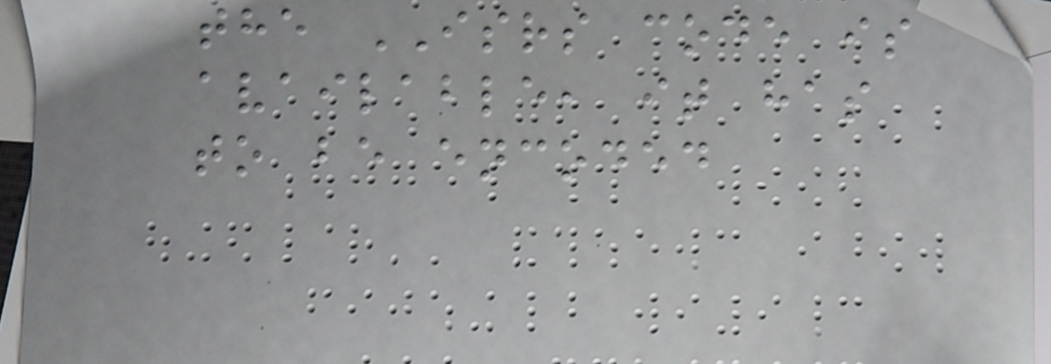the ISRS code is
available, it has
to be encoded
